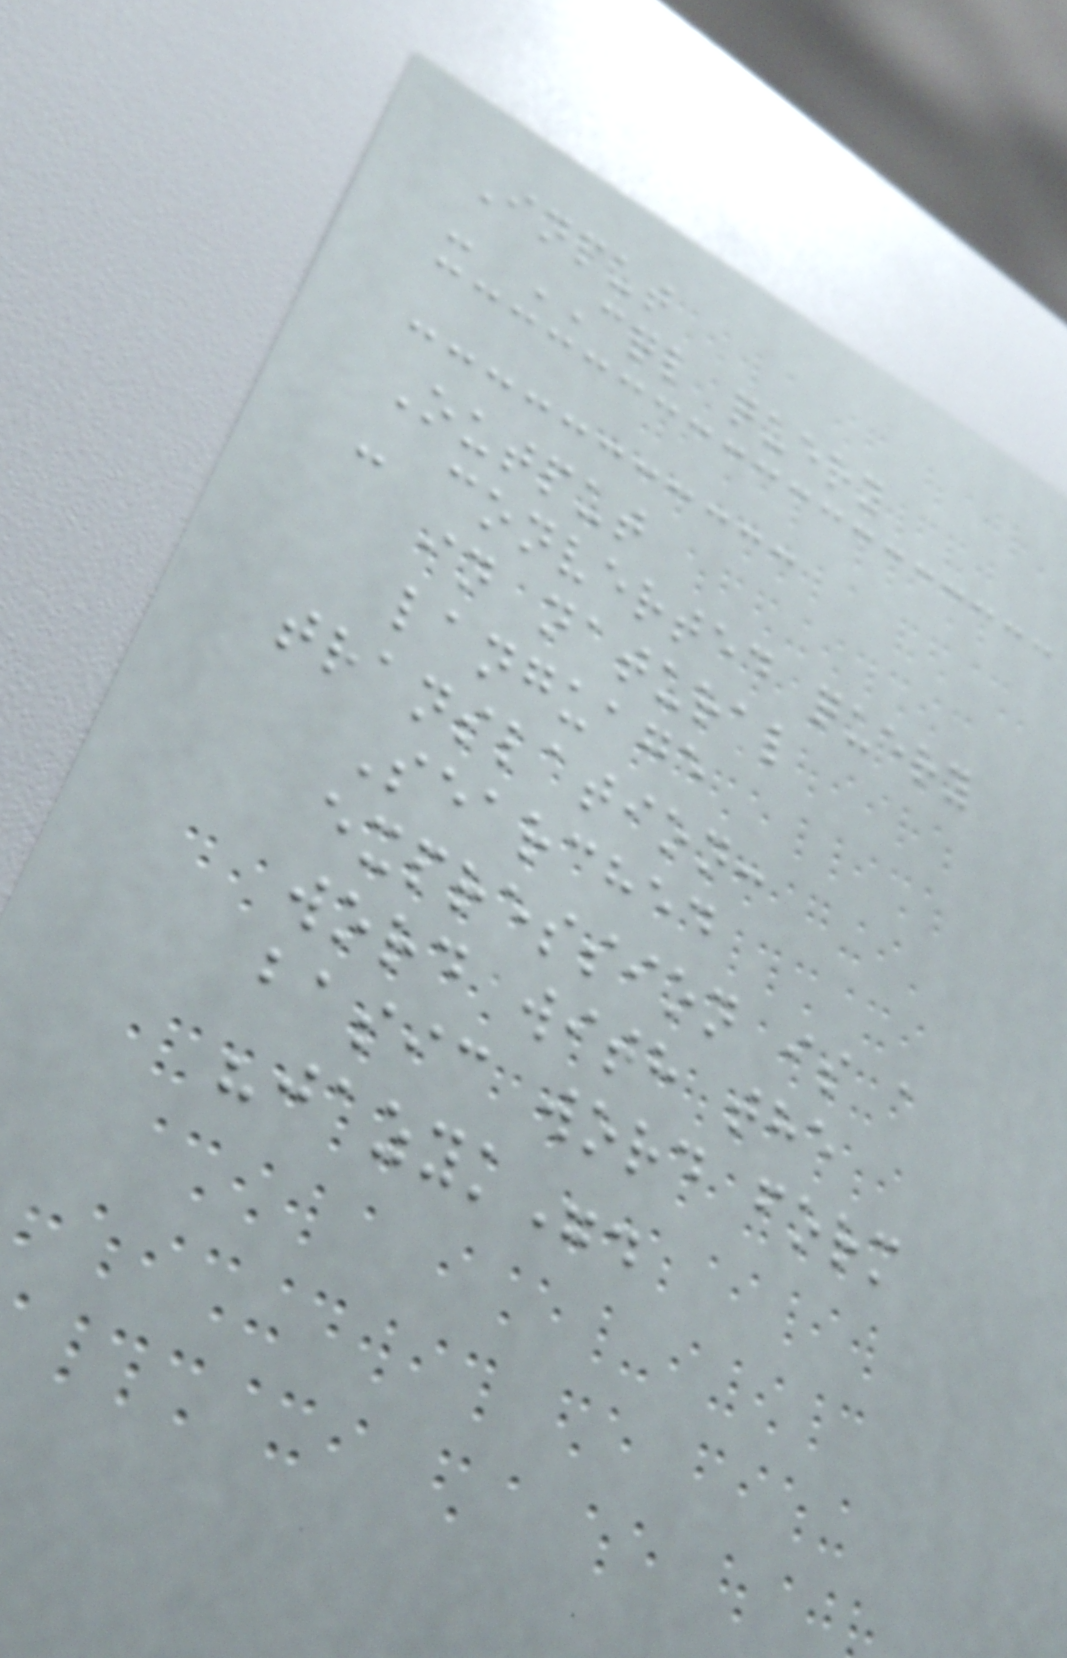Input
- CQL query
Output
- converted query
in natural
language
translation:
Searched
expression is a
word with the
basic word form
"jazyk".
